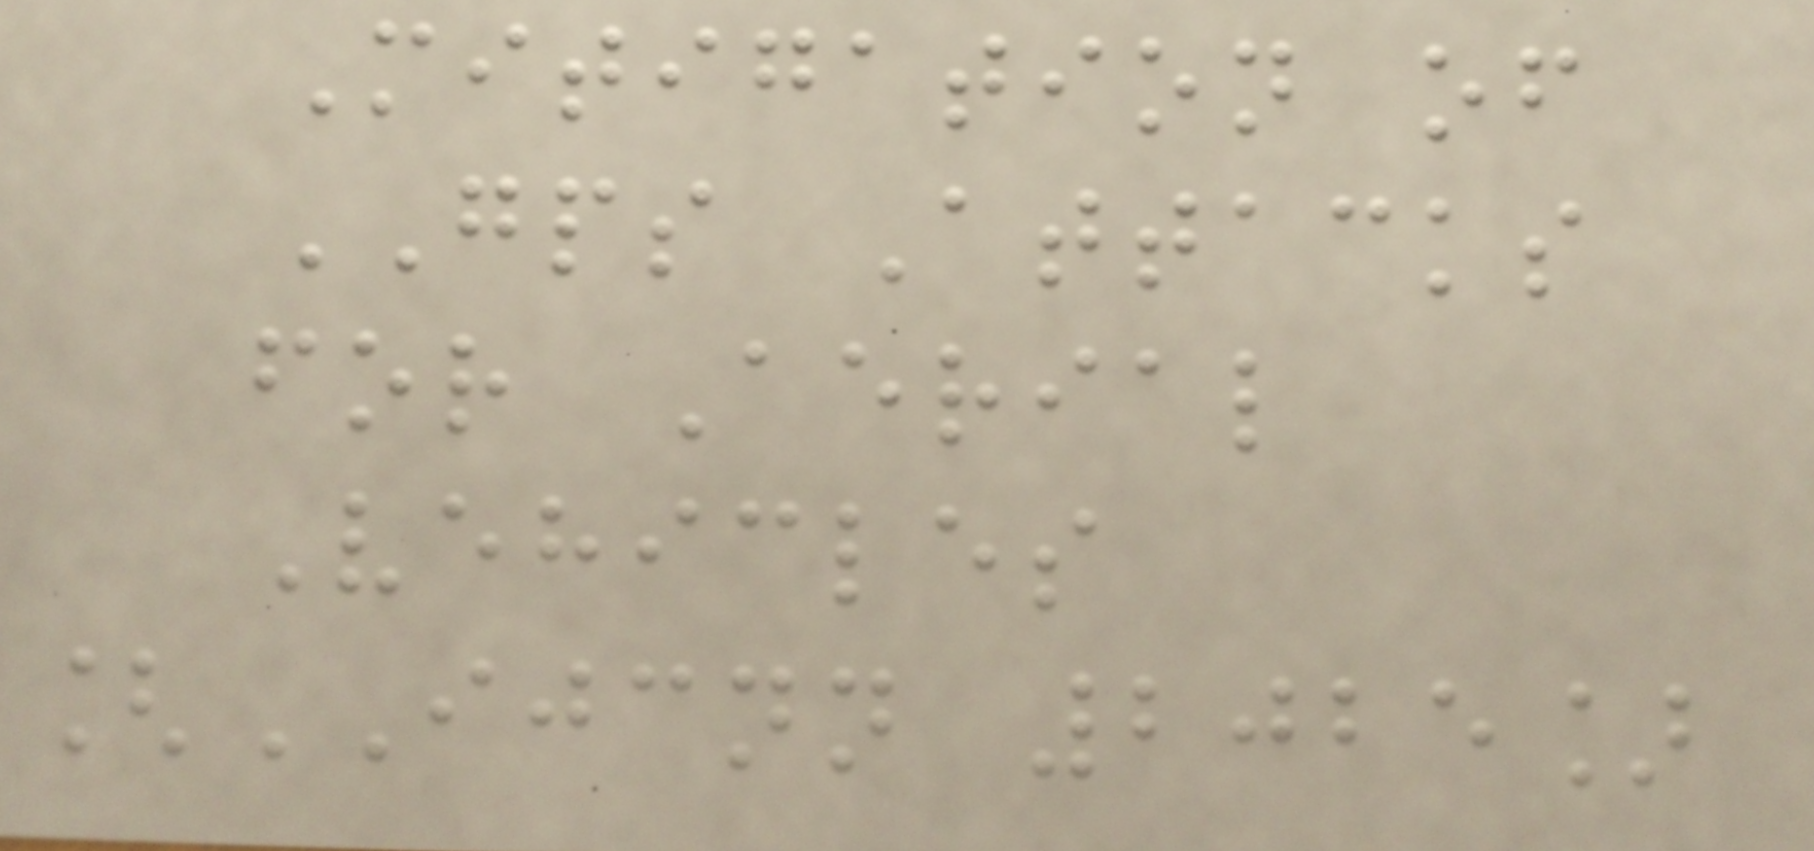Mitigation of
GPS Attacks
for Aerial
Vehicles
[IJCNN 2025]
